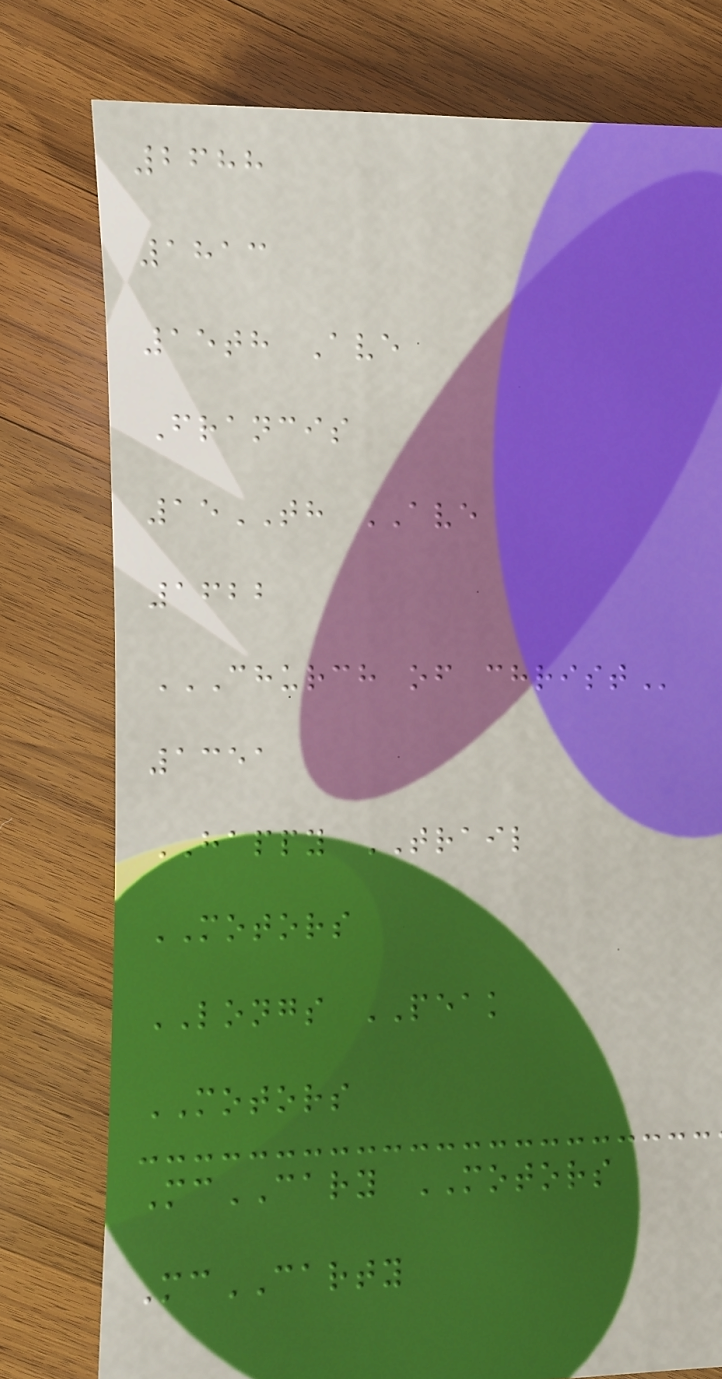2688
1813
15th Ave
Francis
15TH AVE
1622
CHURCH OF CHRIST
1351
HAPPY TRAIL
MOTORS
LONGS PEAK
MOTORS
McCARY MOTORS
McCARTY
